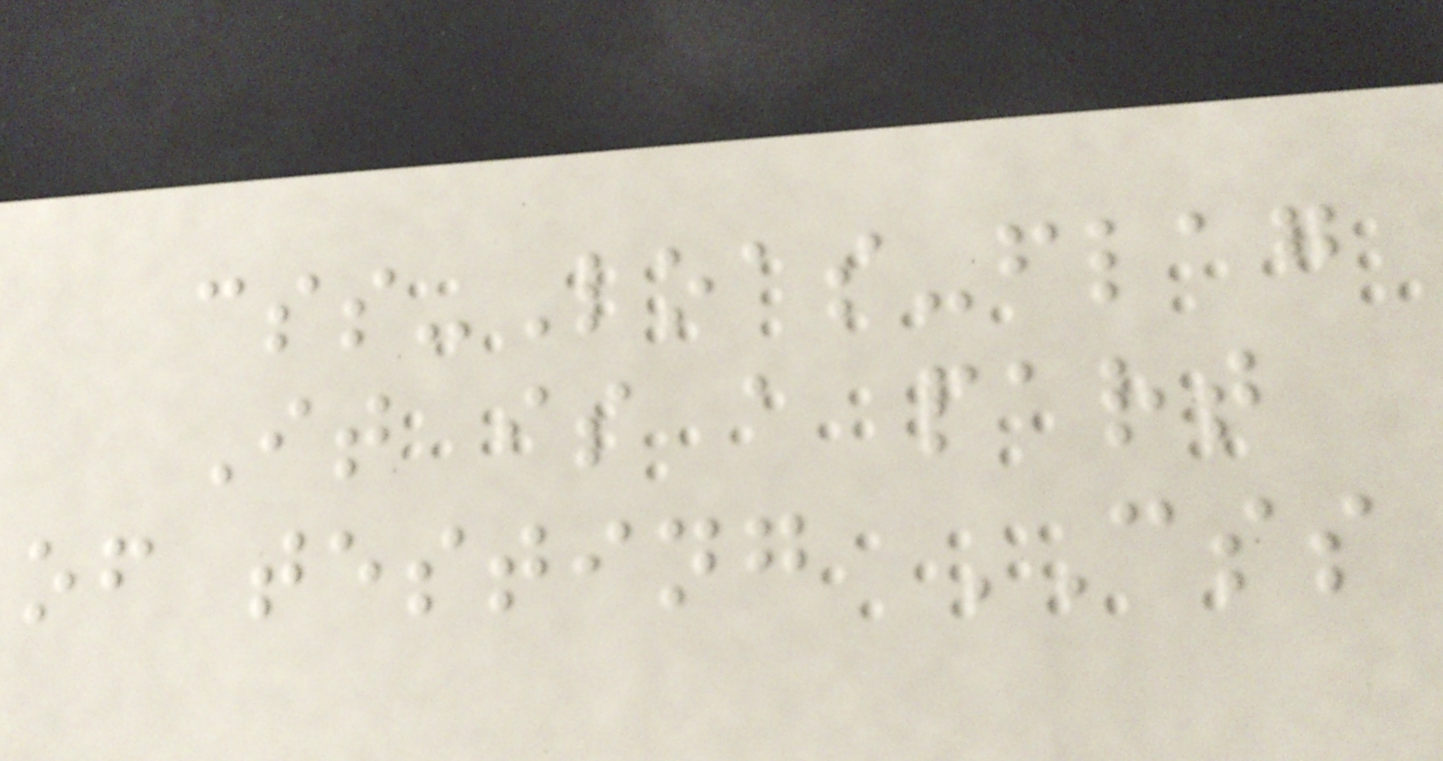css-Loas-flag
It is a part
of testing CSS
